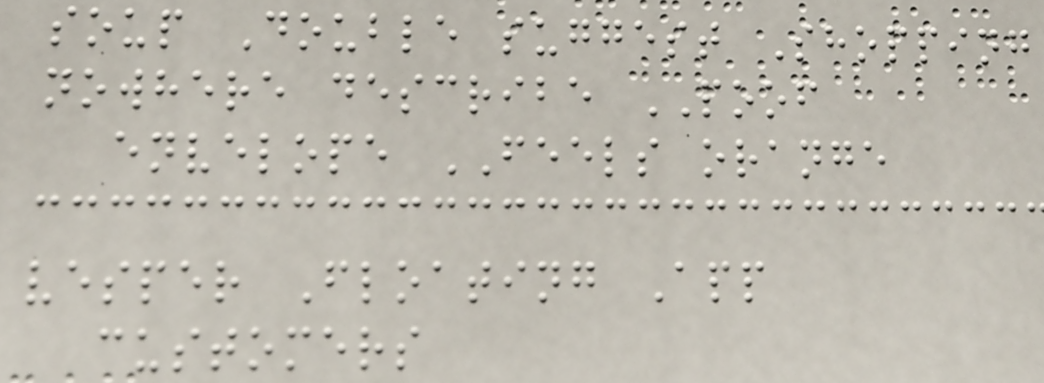soup Double suggest Shopping
nowhere describe POOF
envelope FEELS orange
vesper Floating App
customers
